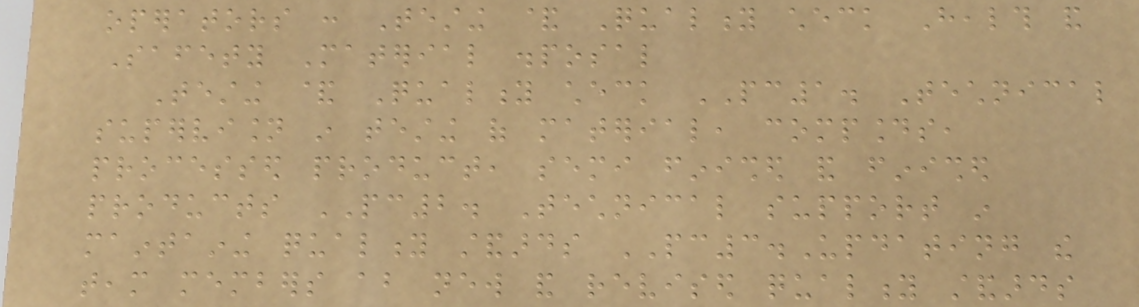operators : Testing & Quality check Health and
Safety Material disposal
Testing & Quality check PC1. Technical
supervision in testing of material, compounds,
processed product, semi finished and finished
products PC2. Technical support in
maintaining quality standards PC3.Updating the
team members about new and revised quality standards
